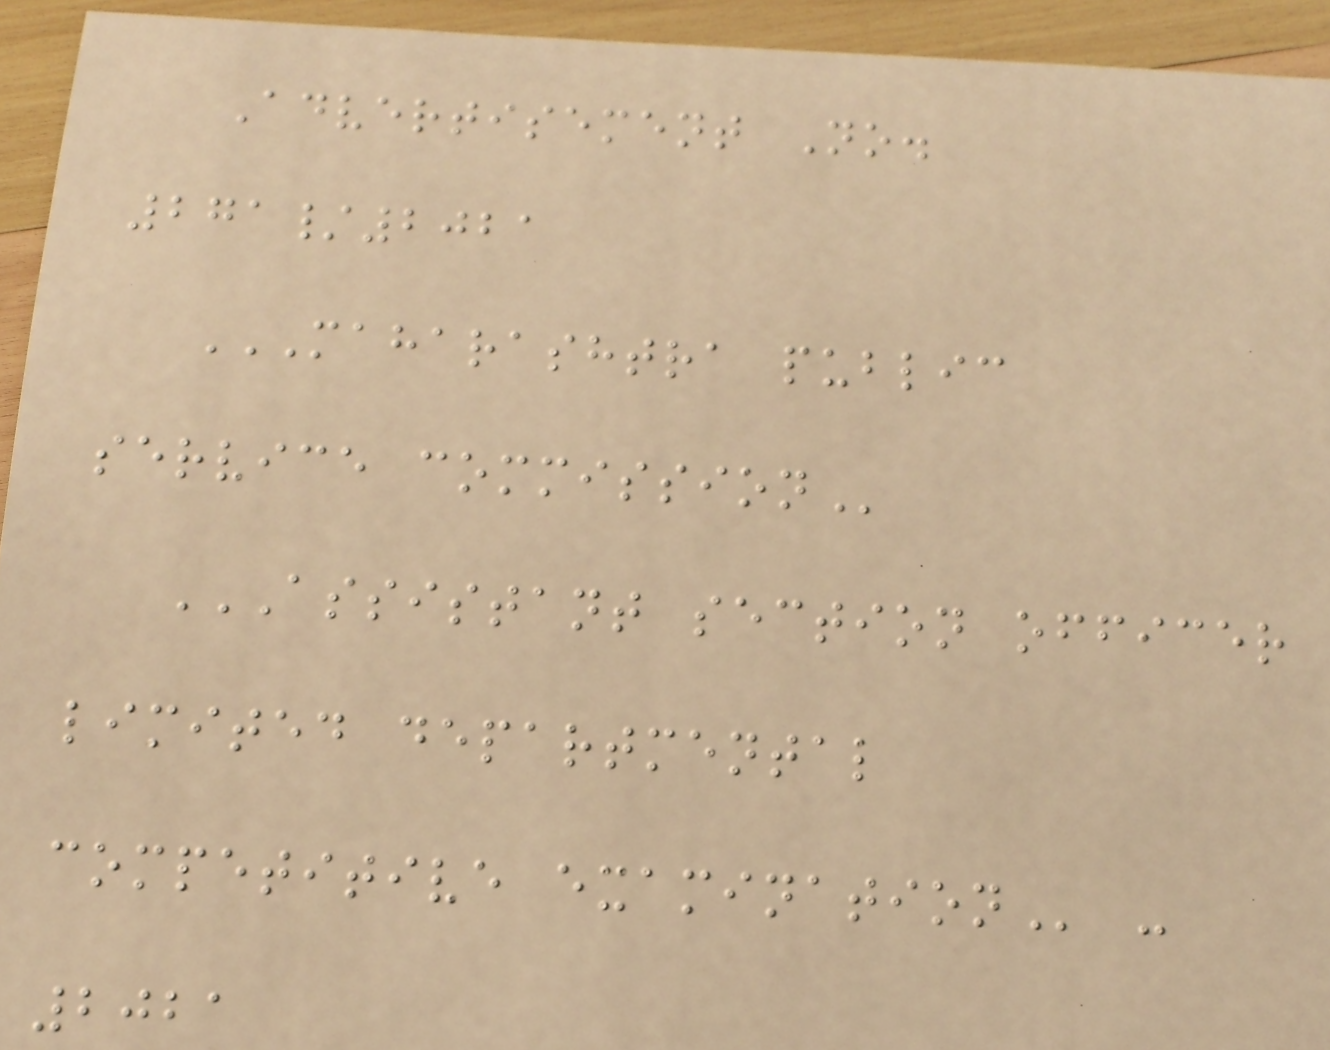Advertisement No.
271/2021
MAHARASHTRA PUBLIC
SERVICE COMMISSION
ASSISTANT SECTION OFFICER
LIMITED DEPARTMENTAL
COMPETITIVE EXAMINATION -
2021
